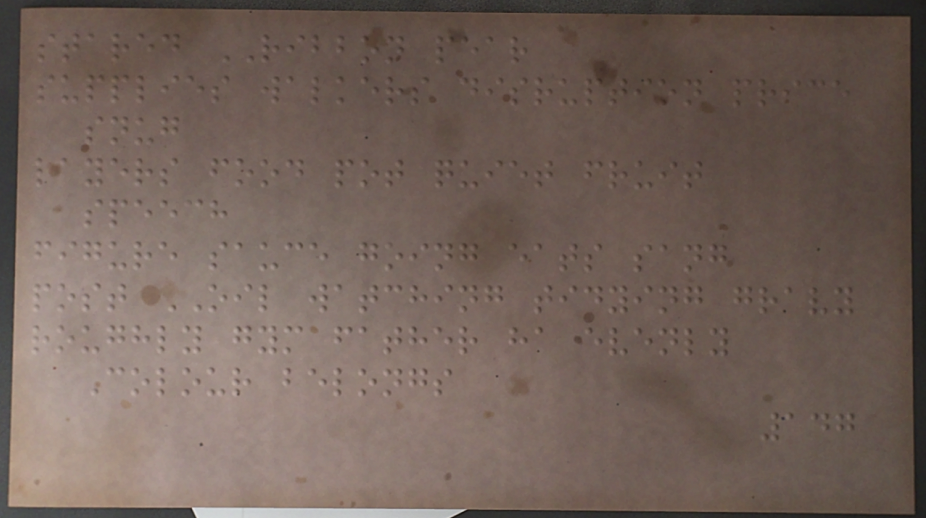stared RIBBON pear
supplies walkers disruption price
snug
layers food pot quiet fruit
speech
figure sauce going eats sang
post OIL watching tidying gravy
roughly gym father ha evenly
Colour belongs
147
